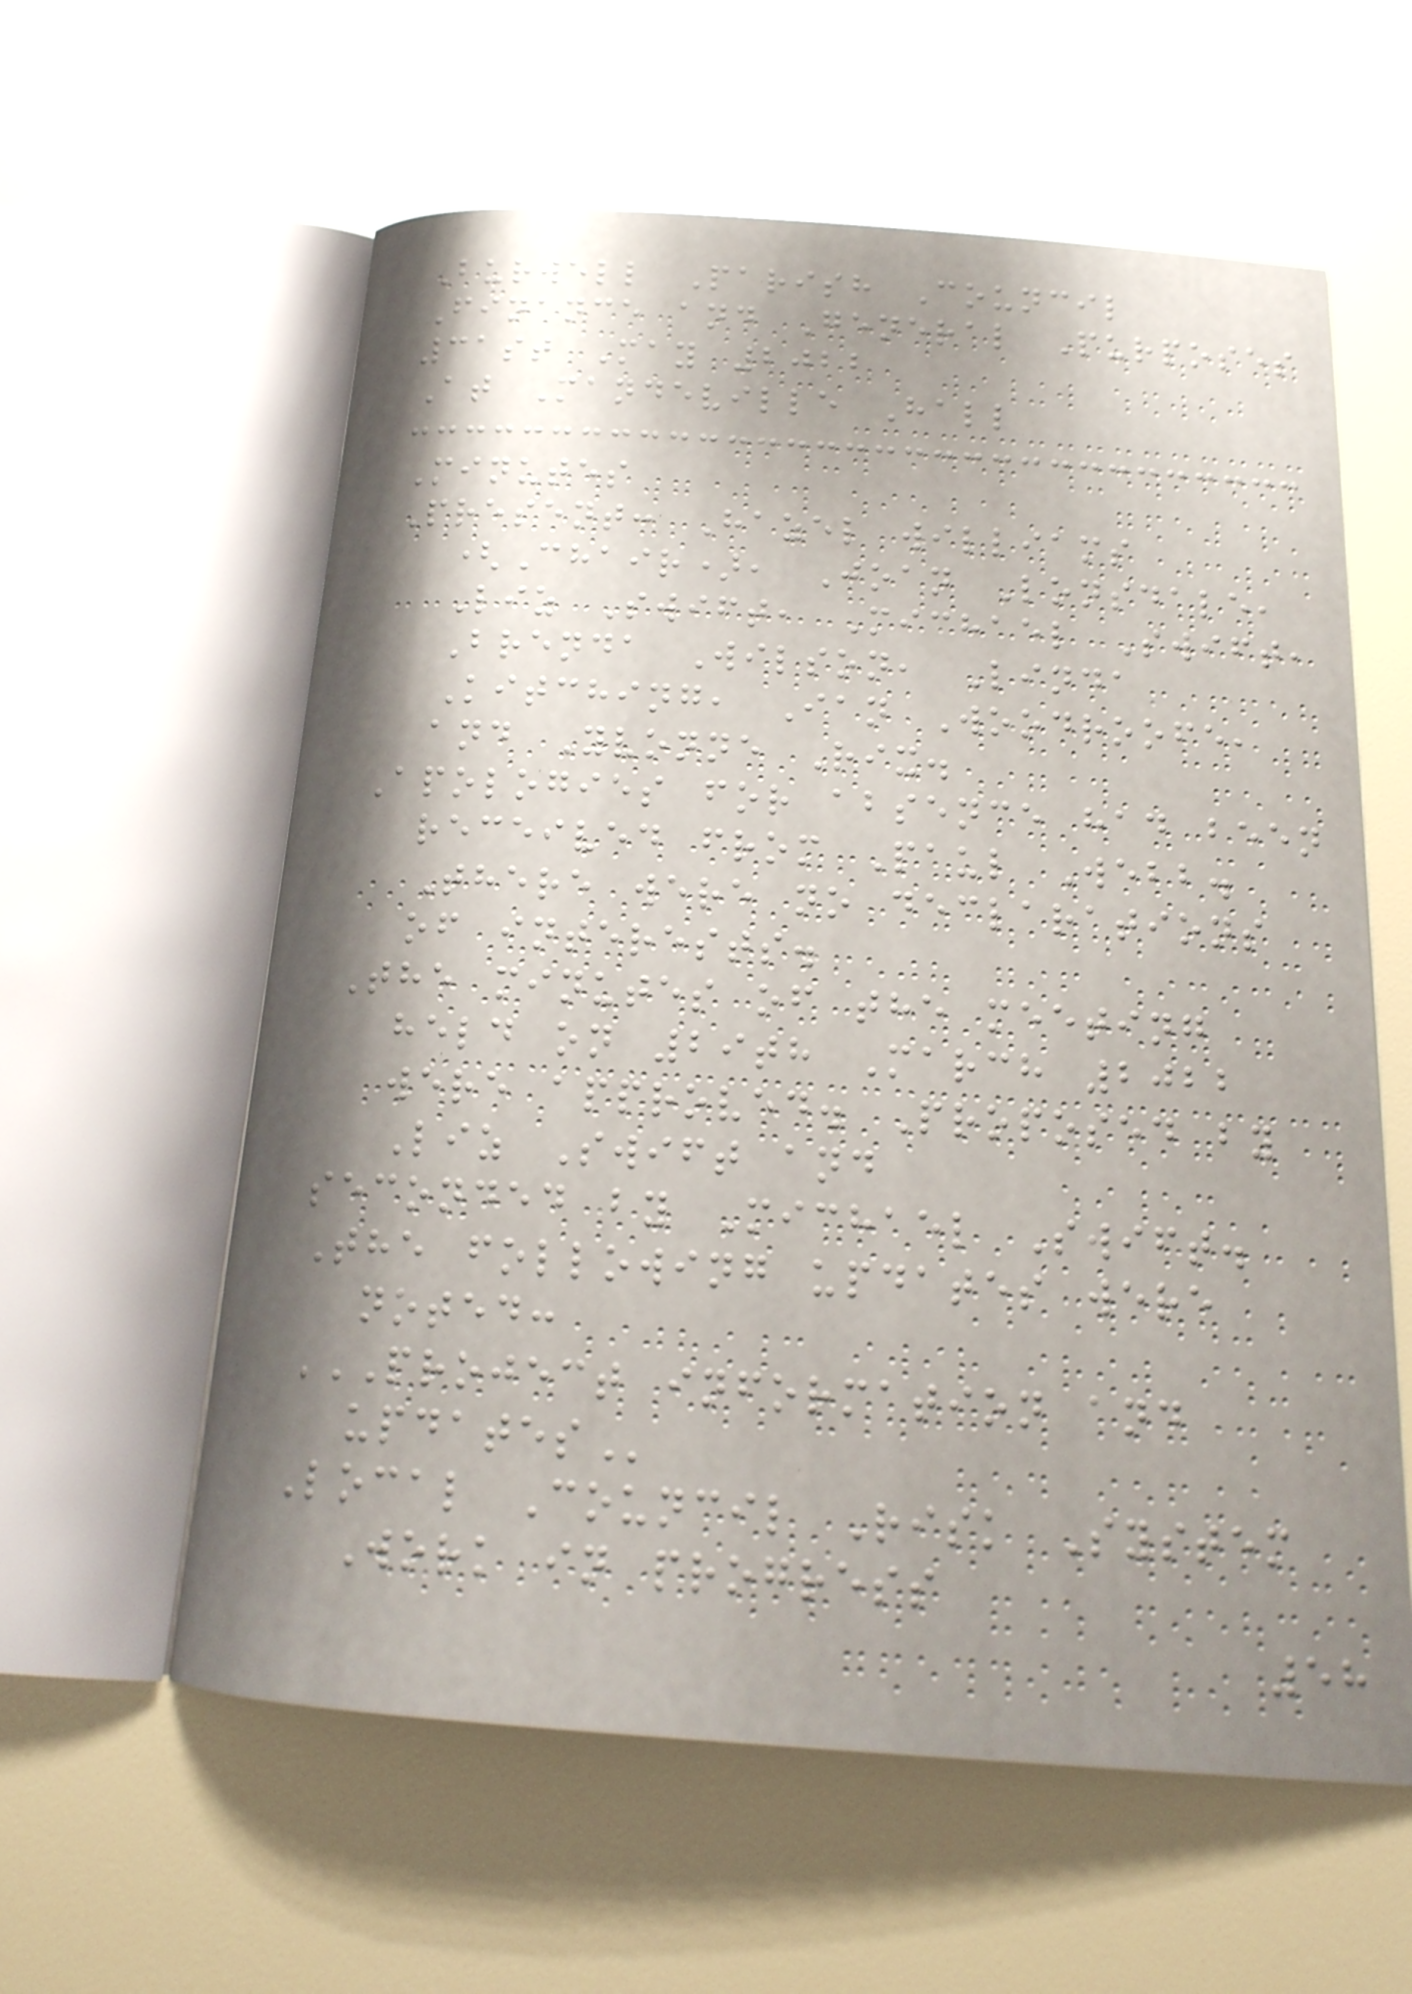Burwell Parish Council
Finance and General Purposes
31st May 2022
At Mandeville Hall
Minutes
Present: Hazel williams
(Chair), Joan Lonsdale,
Liz Swift, Michael Swift,
Brenda Wilson, Linda
Kitching, Ian Woodroofe,
and Yvonne Rix.
Apologies for absence had been
received from Paul Webb.
There were no declarations
of interests.
The minutes of the meeting
held on 29th March 2022
were approved. Proposed by
Liz Swift and
seconded by Michael Swift.
The following updates were
noted:
PROJECT INFORMATION AND
UPDATES
Local Council Risk System
Work in progress
58
